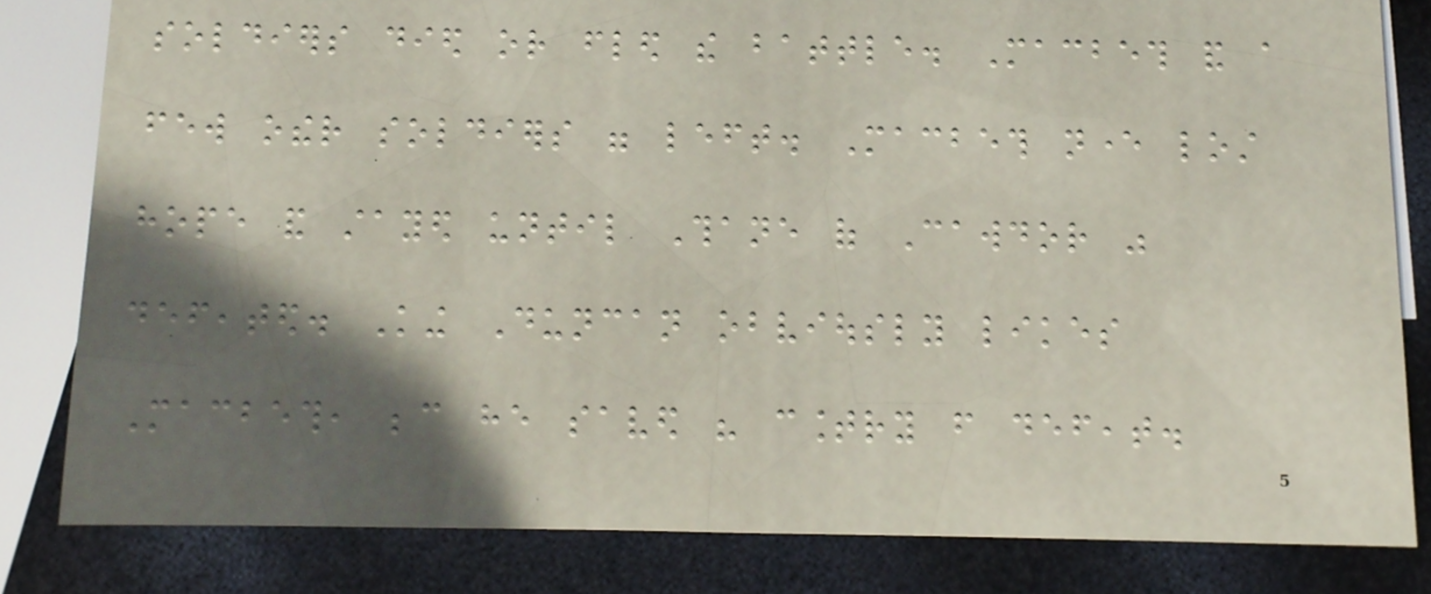soldiers died or fled the battle. Macbeth and a
few other soldiers were left. Macbeth never lost
hope and stayed until Thane of Cawdor was
defeated. King Duncan obviously likes
Macbeth, because he saved his country from defeat.
